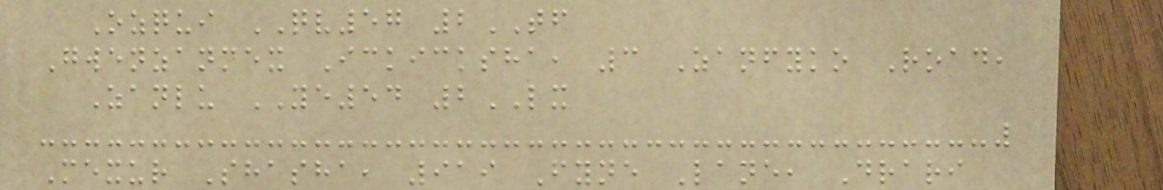Ozqui QV57 2TF
Gwenzanmex Ickicksha, 3 Zanfyko Road,
Zanlu YE54 2LX
Mexur Shasha, 919 Fyne Lane, Drari
